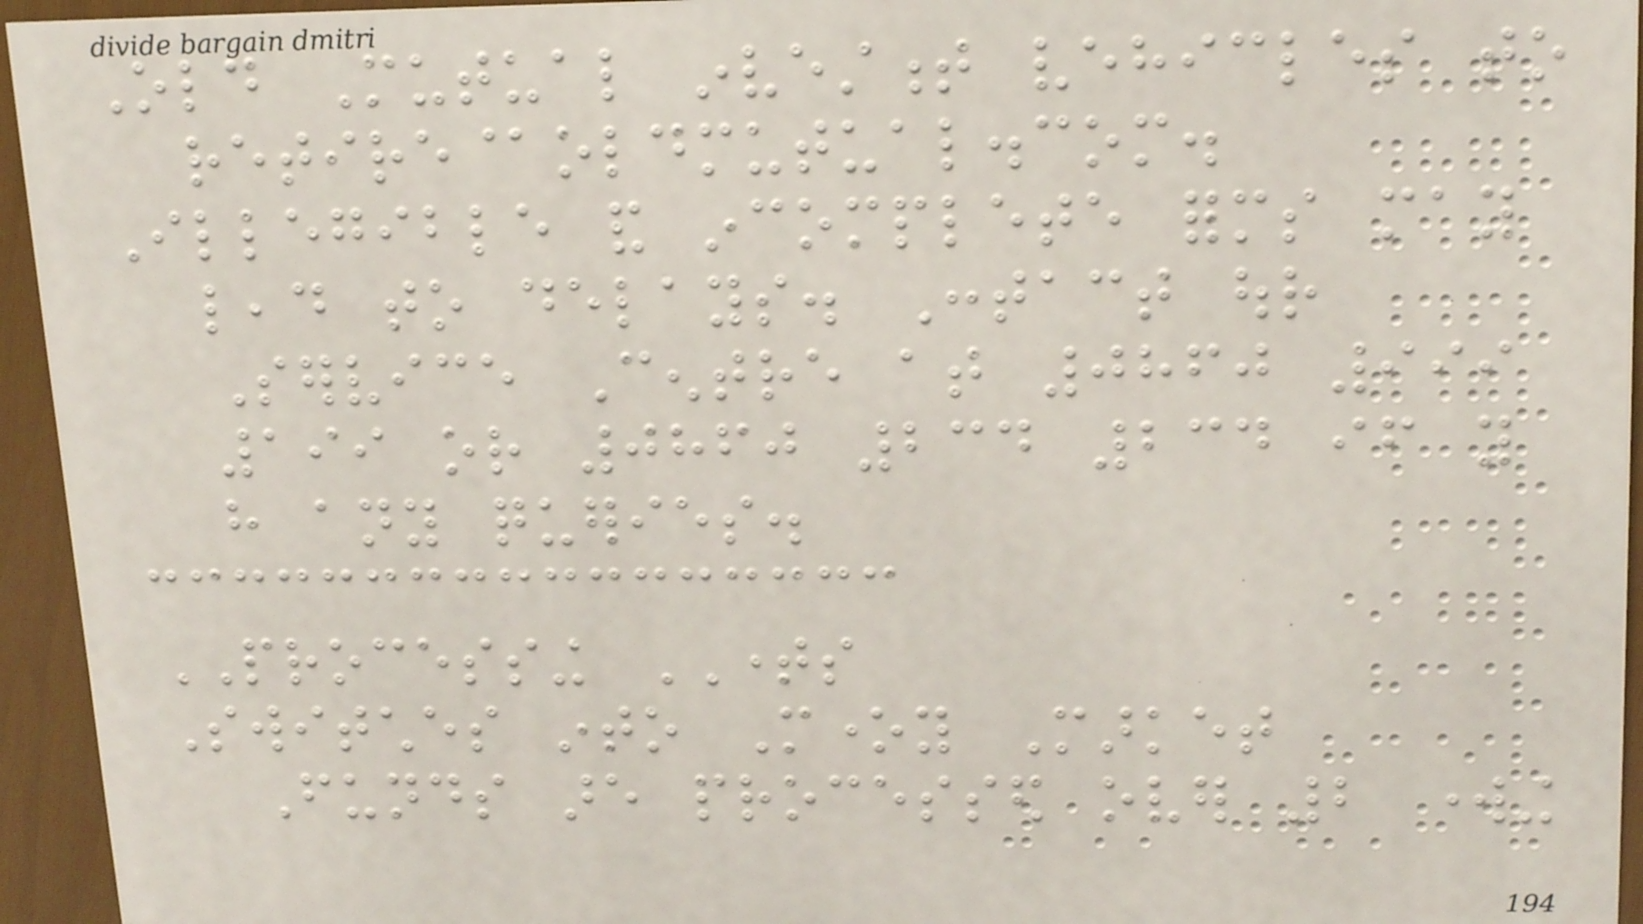Old Mutual investment vehicles to
retire@oldmutual.com.
Illegible and incomplete forms may
lead to delays. Contact our
Service Centre at 0860 999
199 or 0860 234 234 if you
have any queries.
PROCESSING TIMES
Switches into Money Market
Funds are processed over 2 working
